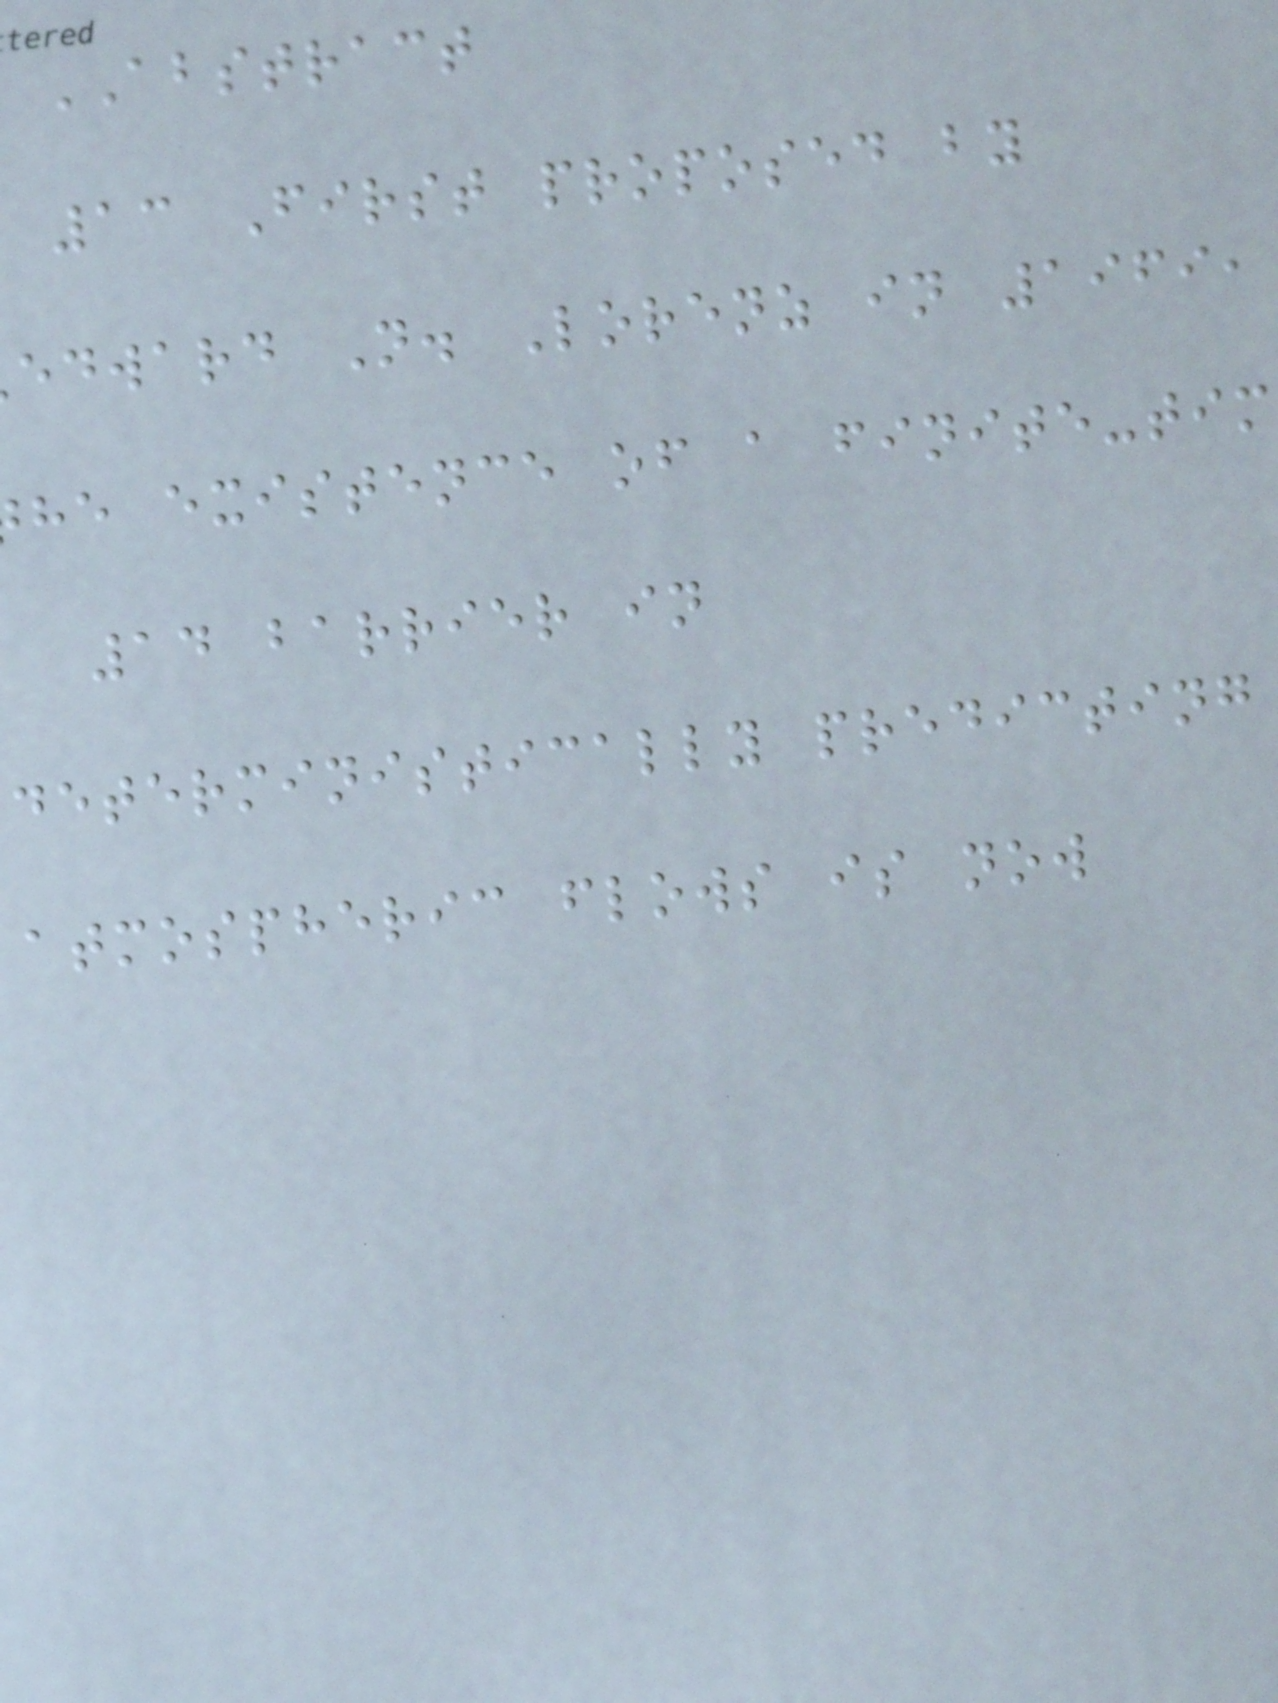ABSTRACT
13 First proposed by
edward N. Lorenz in 1969,
he existence of a finite-tim
14 barrier in
deterministically predicting
atmospheric flows is now
